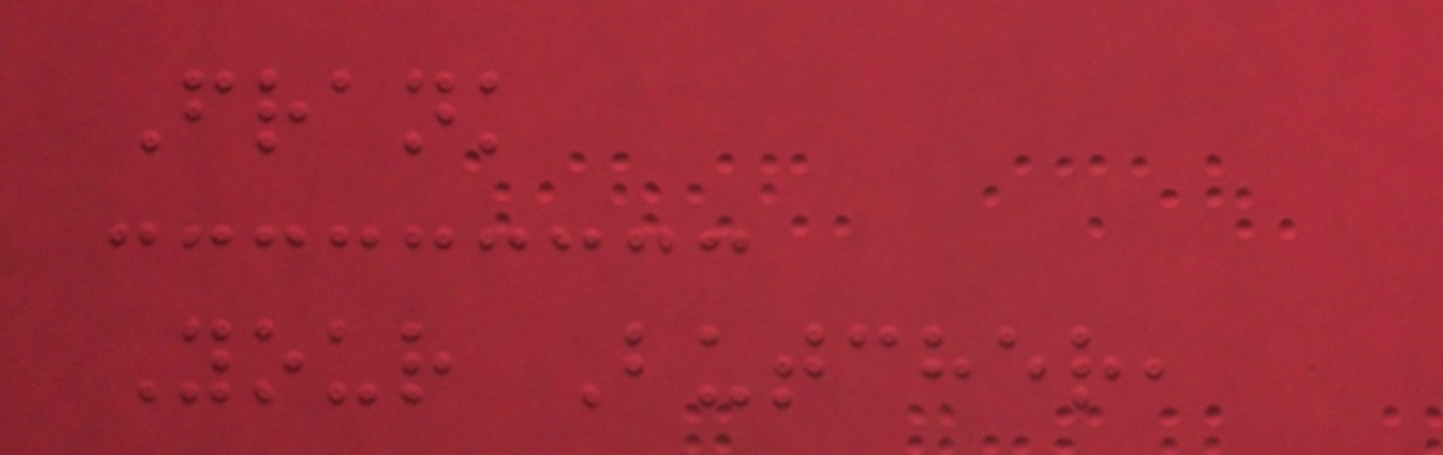Frank
Your Butcher,
